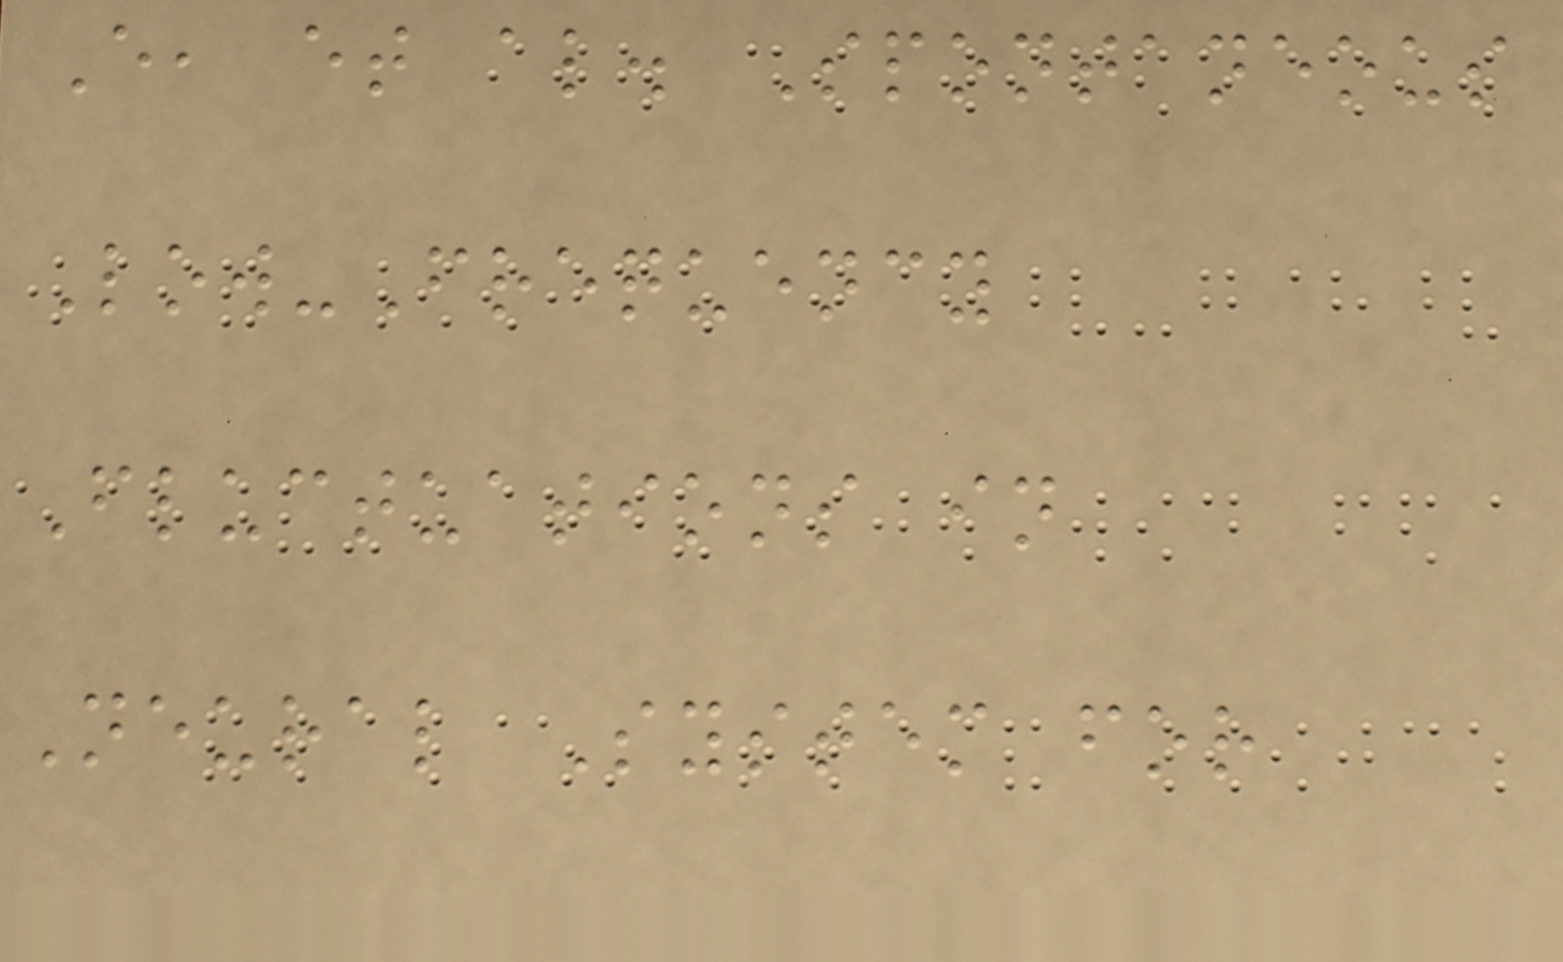E, et al. Spontaneous
Low-Frequency
Fluctuations in
Neural System for
